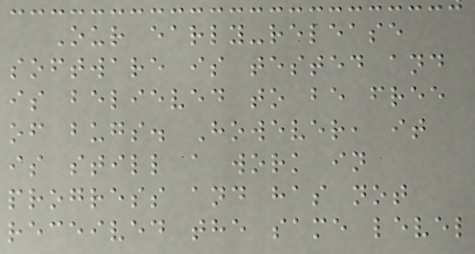Our early-release
software is tested and
is believed to be free
of bugs. However, it
is still a work in
progress and has not
received the same level
